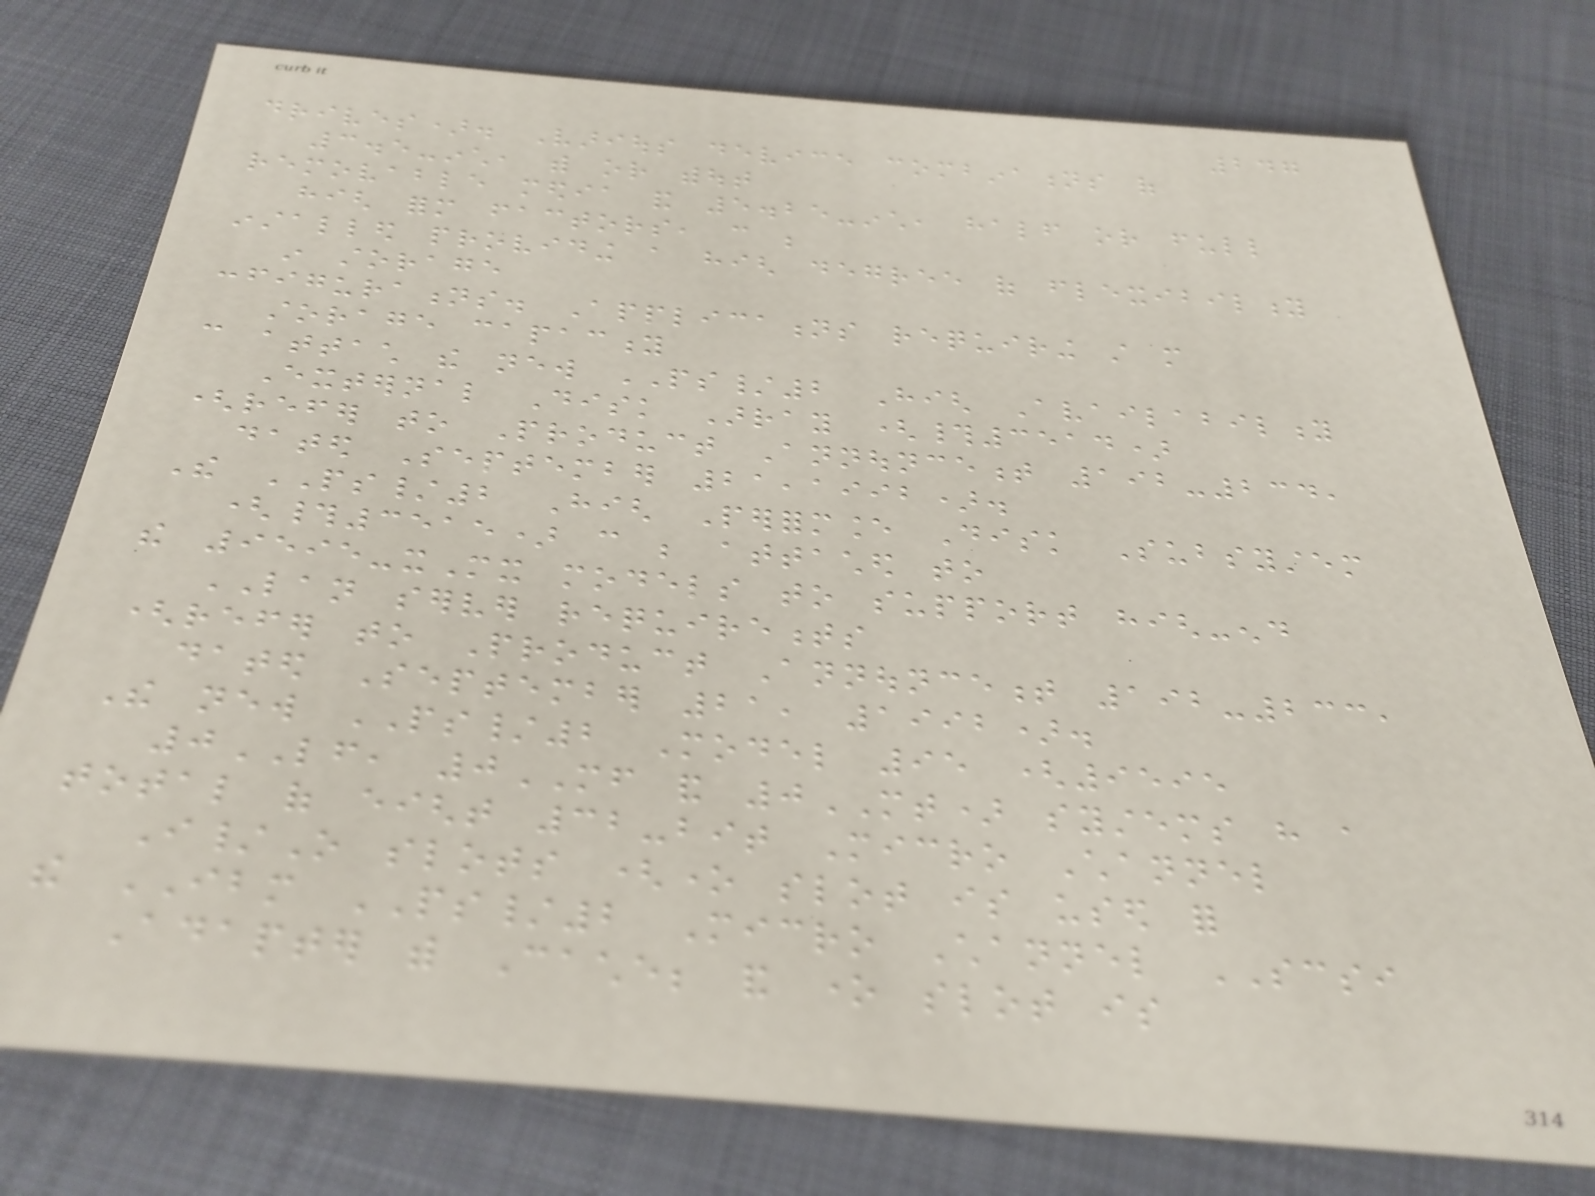247
drives). Various device combinations of
3.5-inch, with or without
removable media and 5.25-inch, half or full
high form factors, can be
installed providing a high degree of flexibility
in storage
configurations. Applications requiring still more
storage capacity
can attach the new PS/2 High Availability
External Disk Array (#3514)
(refer to Product Announcement 192-234,
dated September 21,1992).
The PS/2 High Performance Disk Subsystem
(#3515) can be attached to
the 9595-xMx models to support high-end
LAN server requirements
(refer to Product Announcement 192-233,
dated September 21, 1992).
The new PS/2 Model 95 (9595
0LF, 0MF and 0MT) systems have a
total of eight 32-bit Micro Channel
I/O slots (one slot is used for
the IBM PS/2 Micro Channel SCSI
Adapter with Cache; and one slot is
